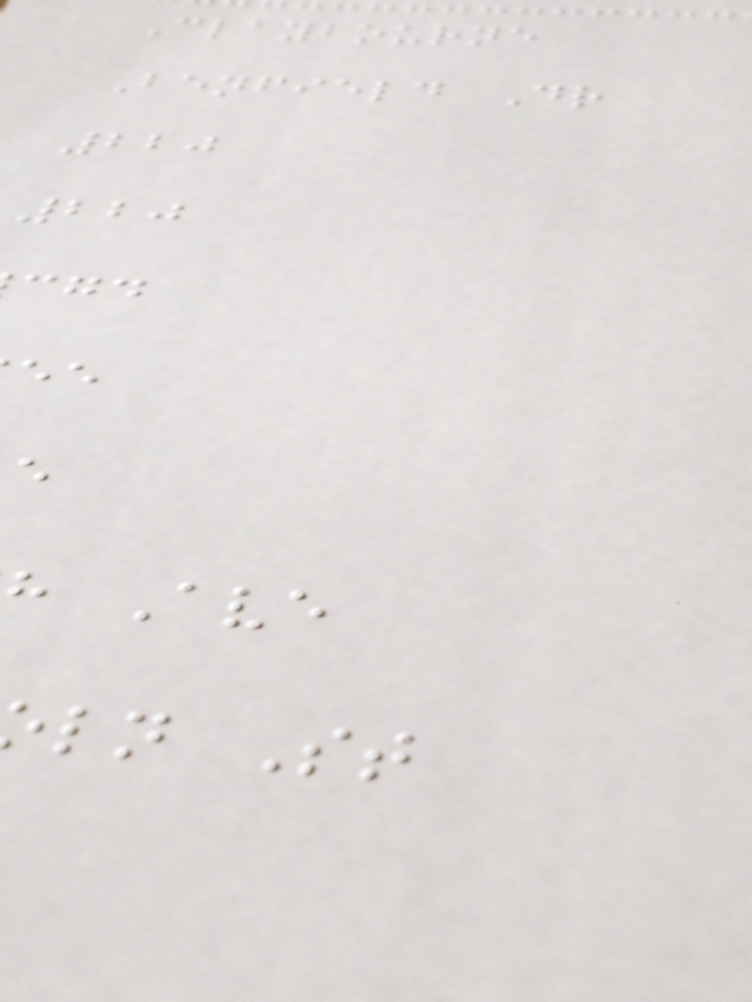Claybourne
Benfield Dr
220
220
Ave
ln St
